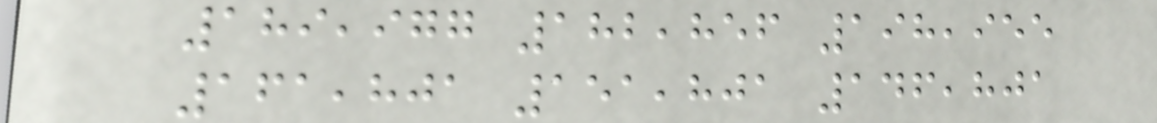189,977 182,856 198,955
161,801 151,801 146,801
